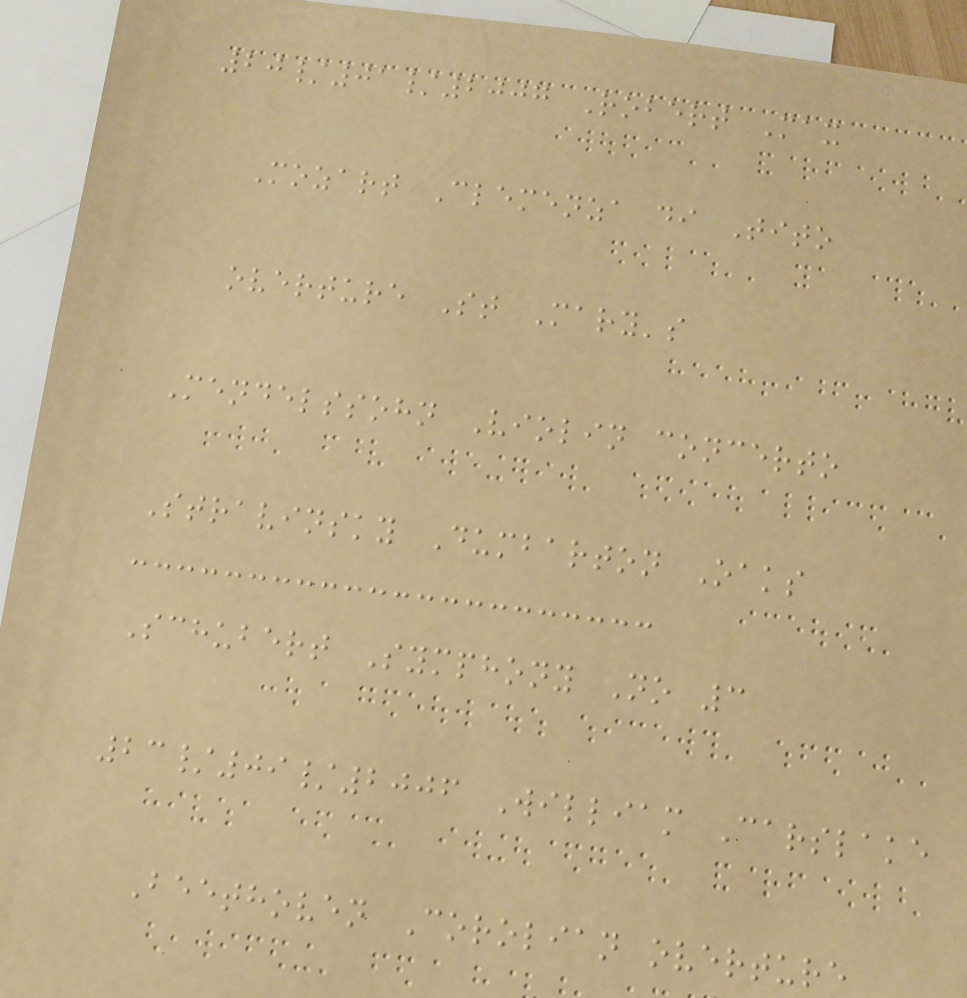20/01/2007 Robert Max
Mozart Clemenza di Tito
overture St Mary's
Mendelssohn Violin concerto
Stravinsky Dumbarton Oaks
Schubert Symphony No 3
23/09/2006 William Carslake
Beethoven Corolian overture
